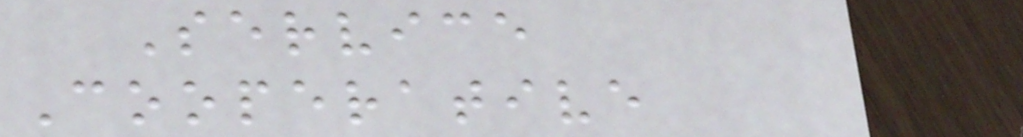Service
Cooperative
